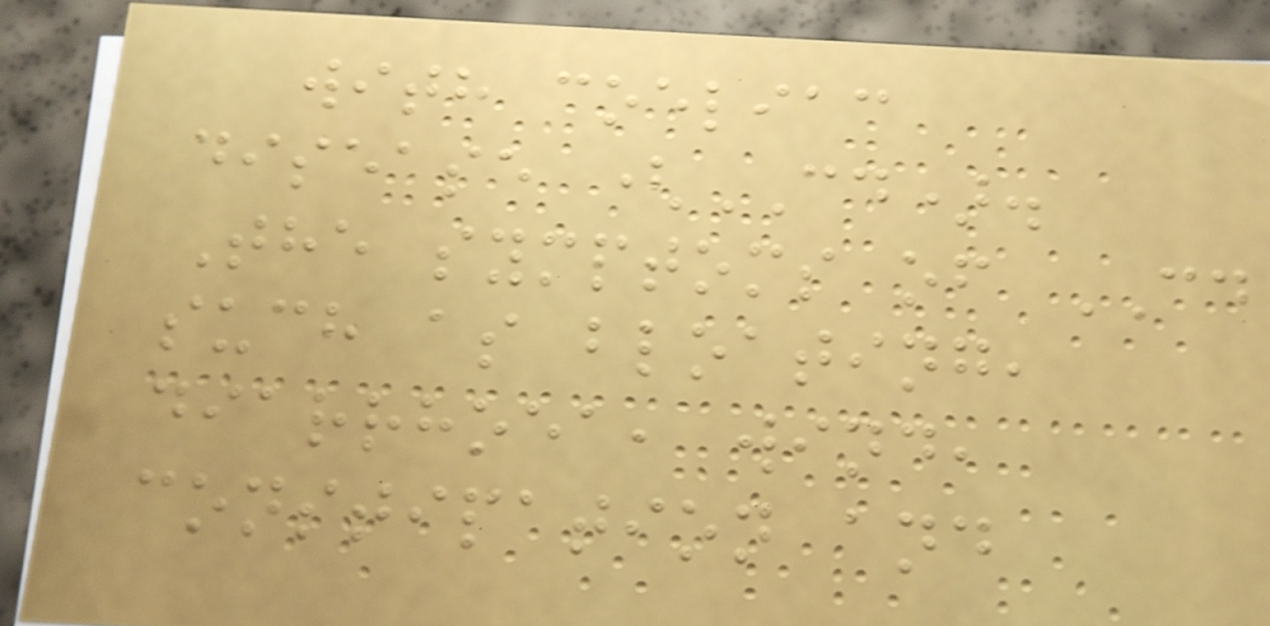with coeliac
disease (CD).
The symptoms of CD
such as bloating,
diarrhoea, wind,
constipation and
